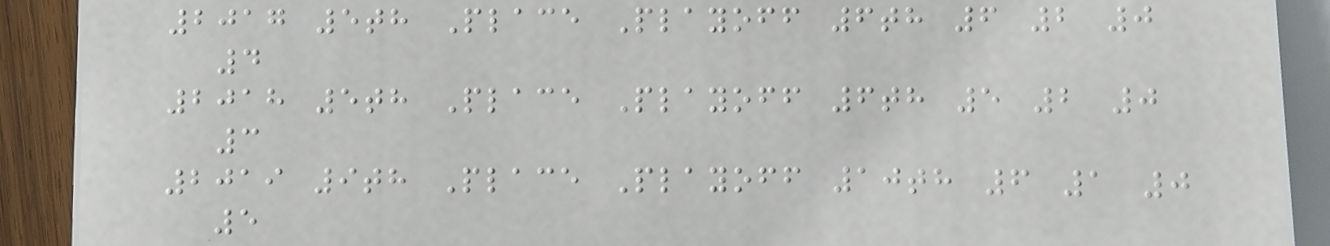2017 5th Place Playoff 6th 6 2 0
4
2018 5th Place Playoff 6th 5 2 0
3
2019 9th Place Playoff 10th 6 1 0
5
